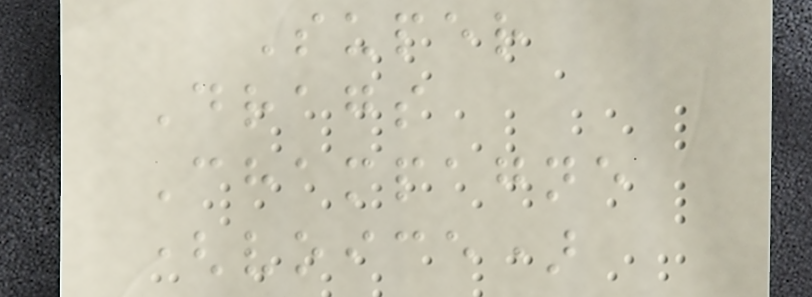Super
Drags
Champagne
(voice)
